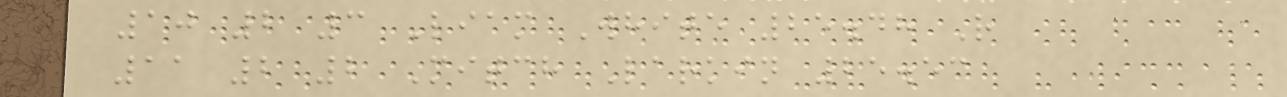10 2 3 Liam White 25.48 R
11 2 2 Mitch Larkin 25.53
